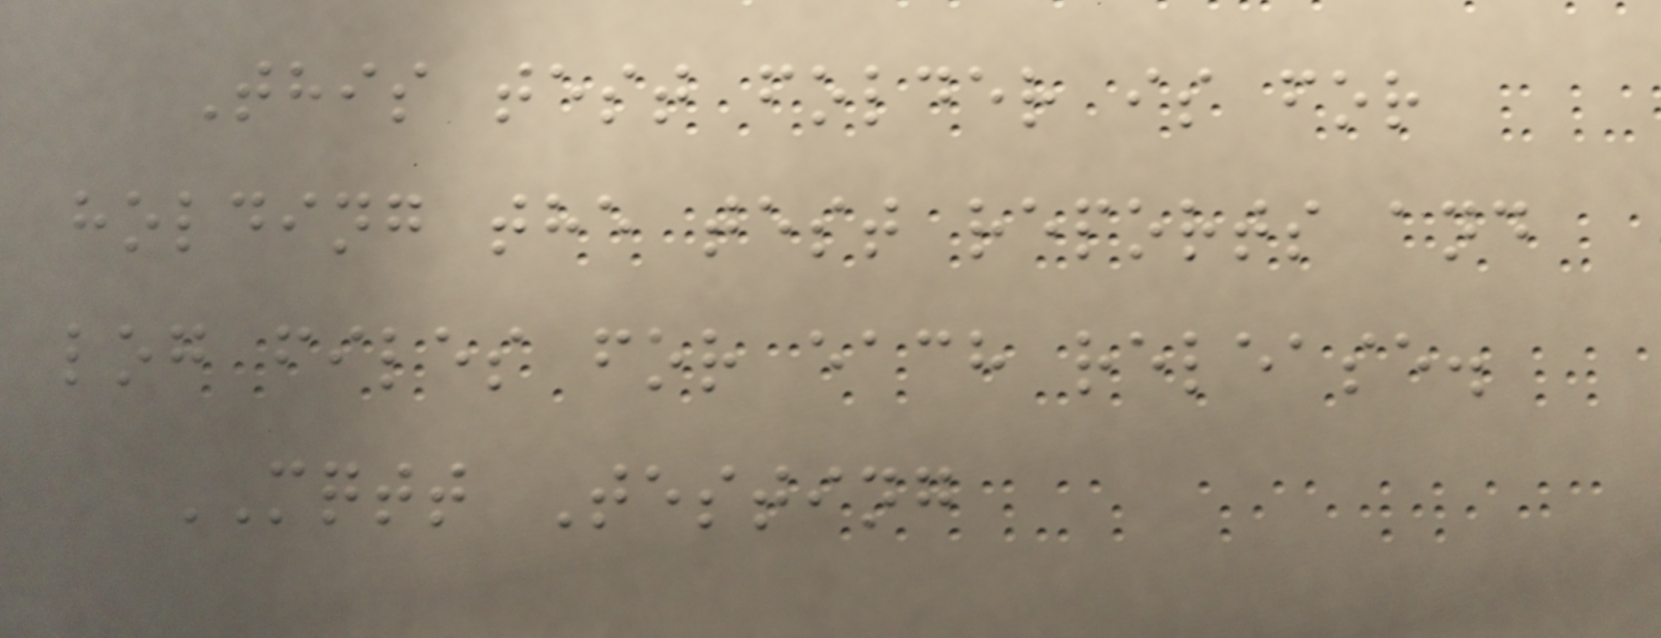This test folder is for
holding the test reports and
log files for each release.
MQTT Testing
